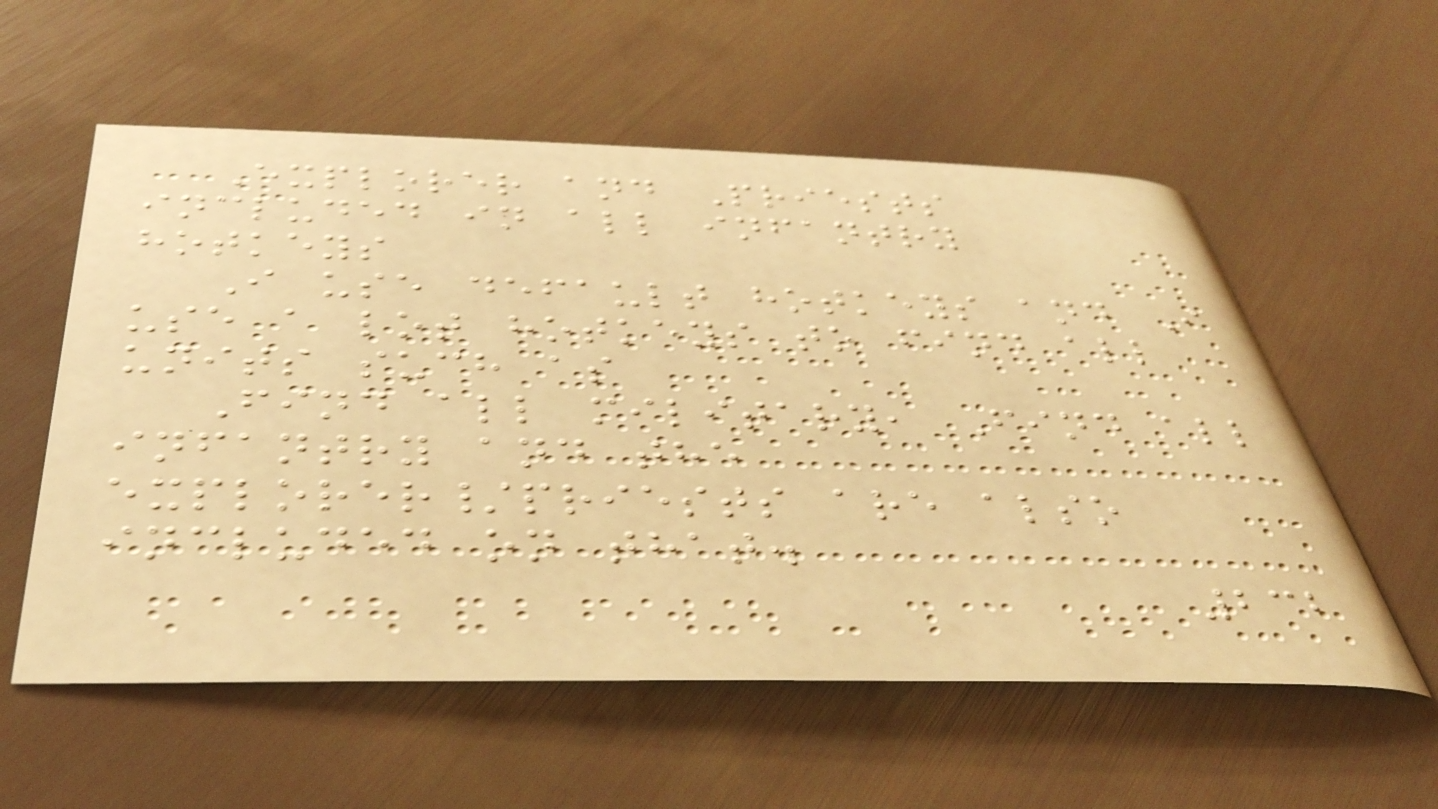Explorer and Priests
included in all infantry
hotkeys
I use default hotkeys and I
use a lot hotkeys to find all
units such as
Find all military, Find all
infantry and the
explorer/priests are also
included on that.
232
